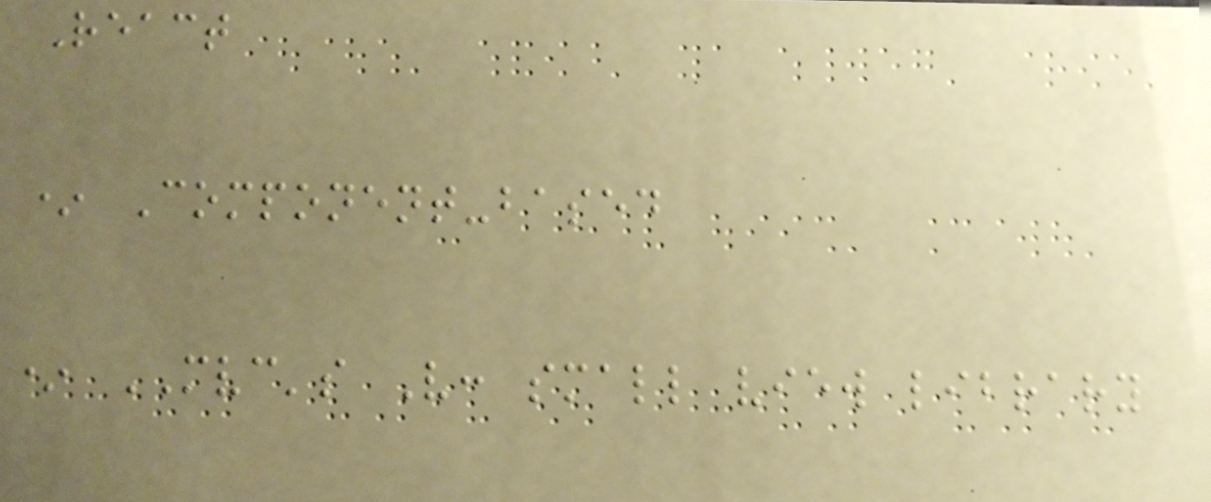React
* Component-based
* MVC's V: small view library
